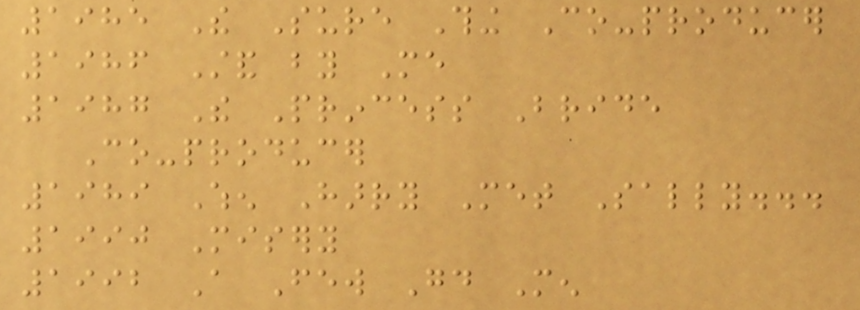1985 The Sure Thing Co-producer
1986 Stand by Me
1987 The Princess Bride
Co-producer
1989 When Harry Met Sally...
1990 Misery
1992 A Few Good Men
